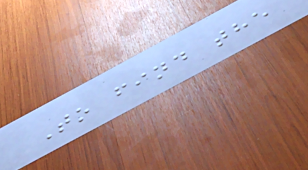To find the
